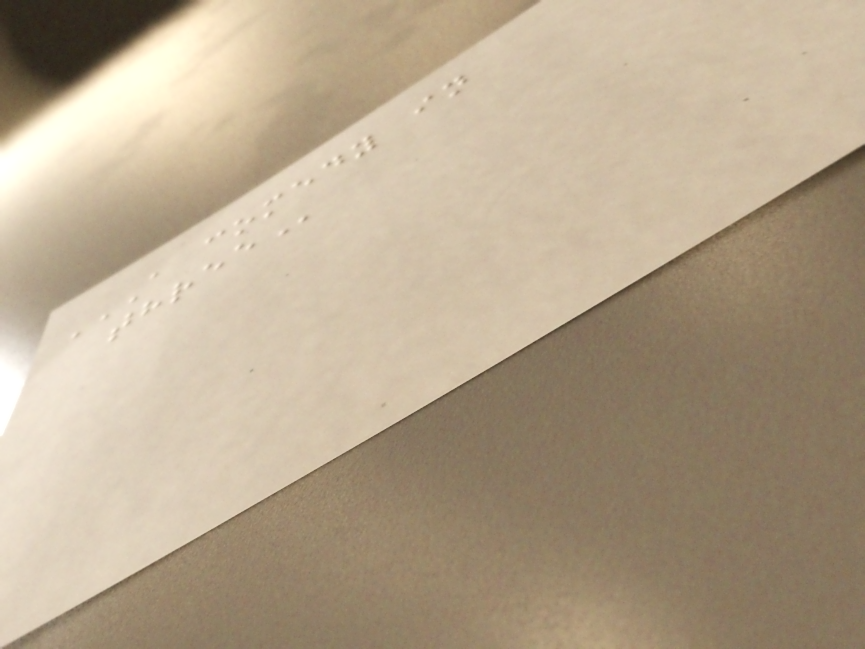A COMEDY IN
THREE
